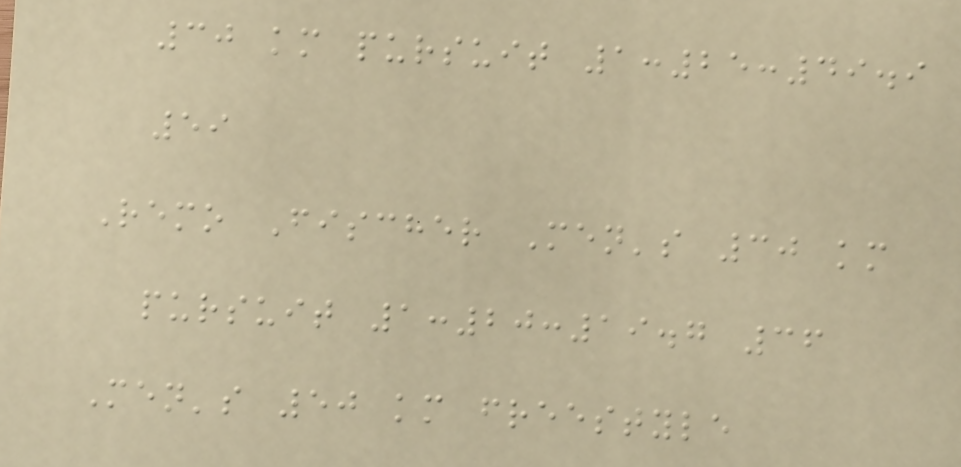30 km pursuit 1:25:49.9
59
Remo Fischer Men's 30 km
pursuit 1:20:19.7 36
Men's 50 km freestyle
